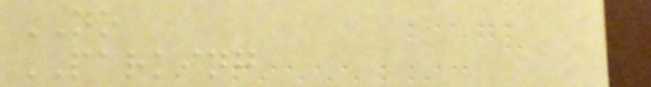NO
PARKING
